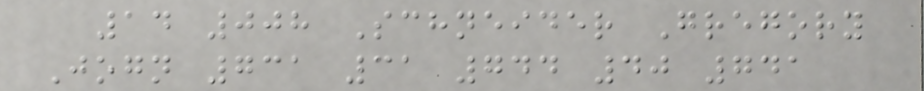14 008 Schneider Gregory
Jogn 731 31 744 40 741
